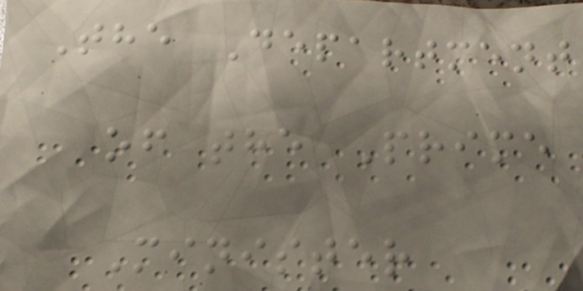The Department
of the Prime
Minister
